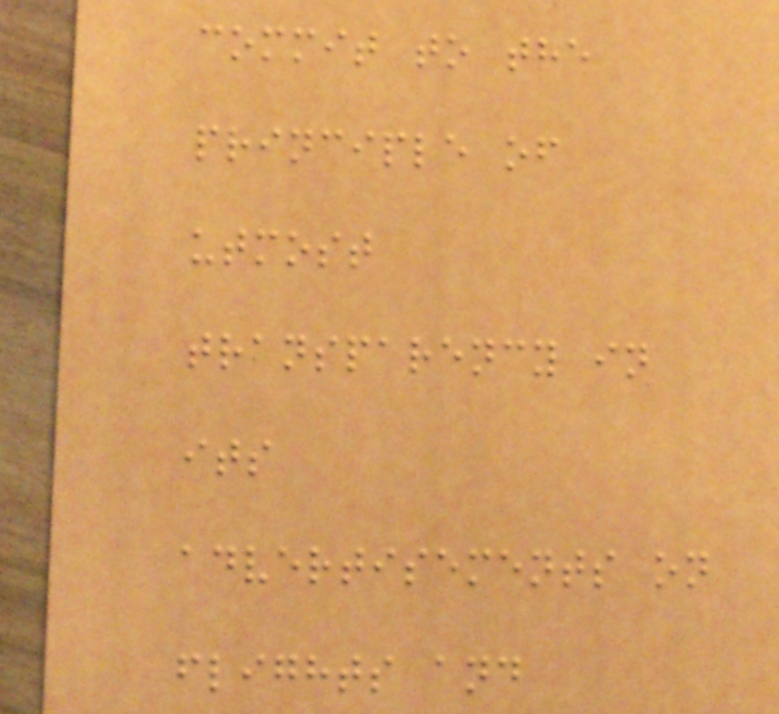commit to the
principle of
utmost
transparency in
its
advertisements on
flights and
